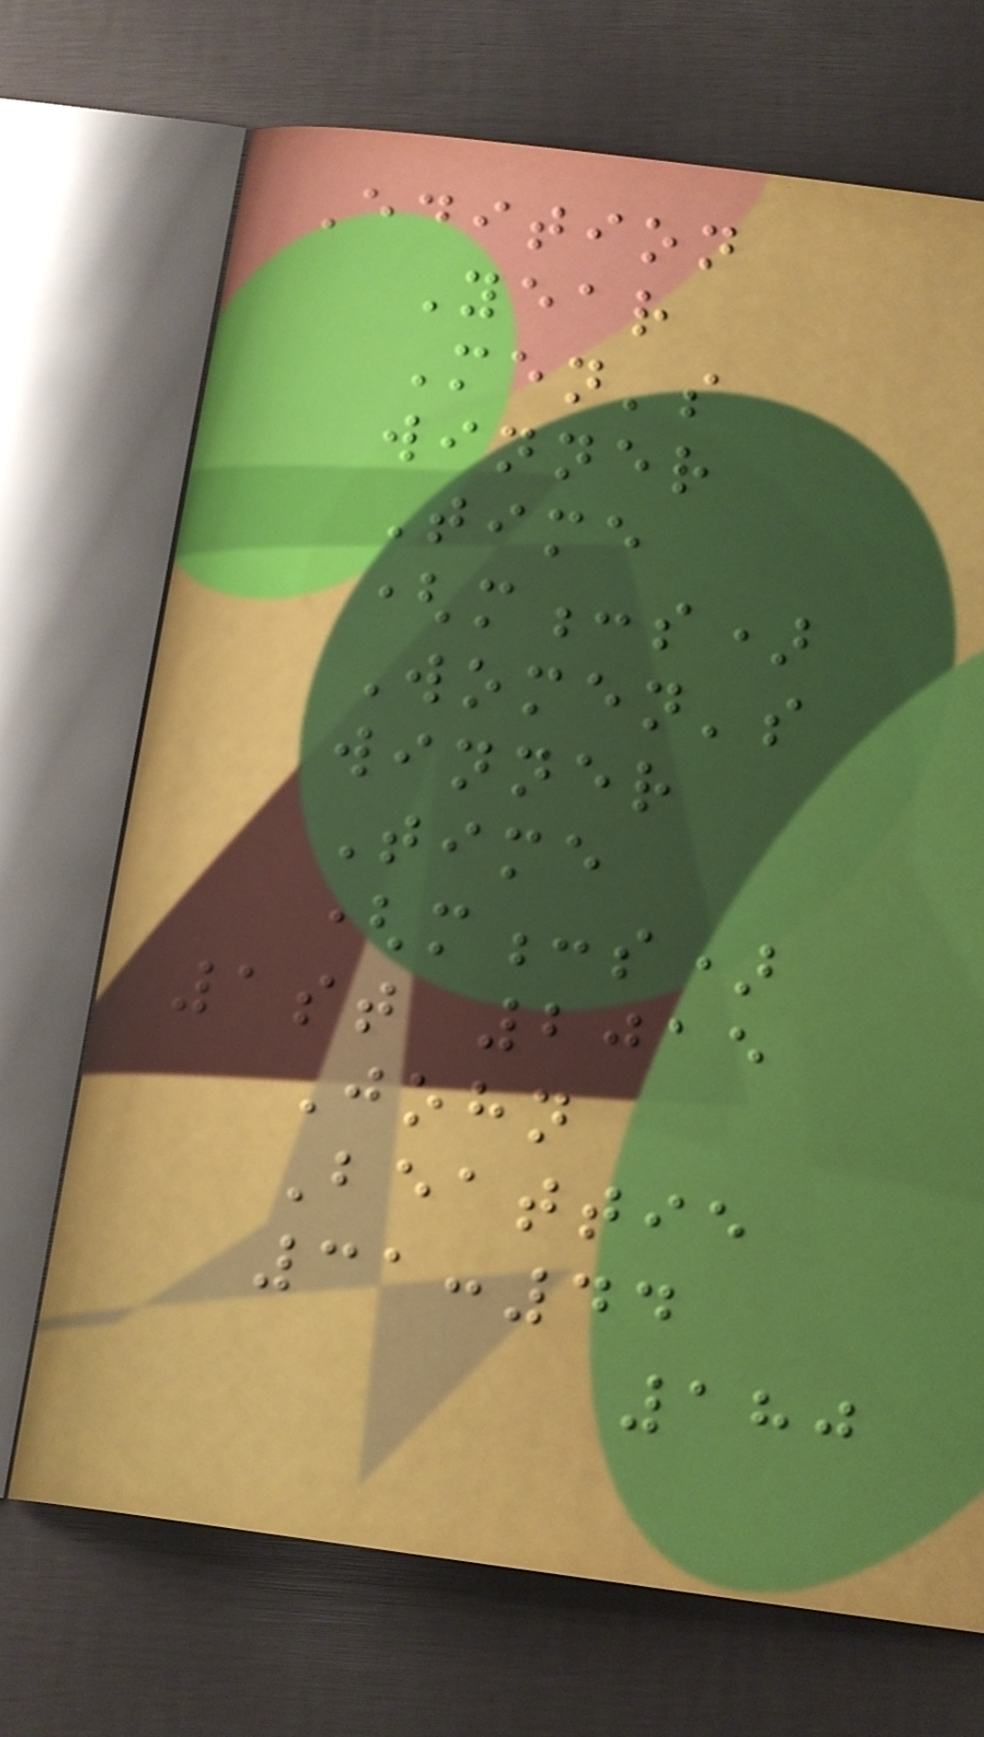Edition
Year
Men's
winner
Time
(m:s)
Women's
winner
Time
(m:s)
1st 2015
John
Beattie
31:44
180
